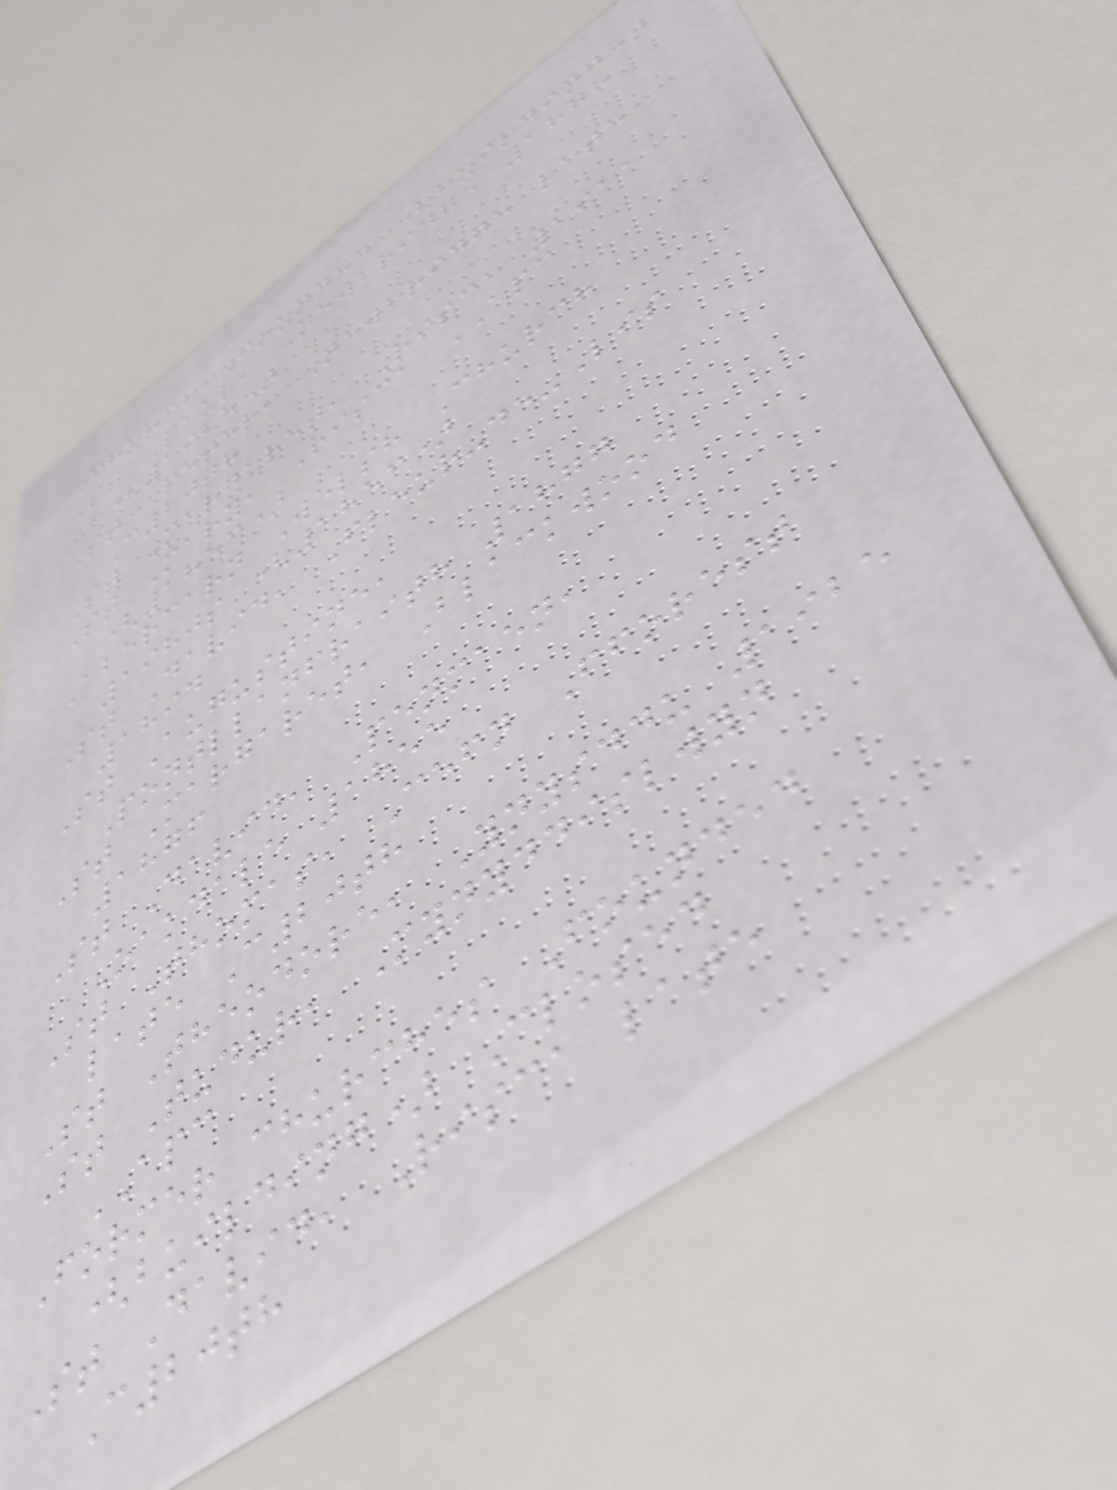Church Founded (building)
St Paul, Newbridge 1878
(1928)
St Peter, Newbridge late
C20th
St Margaret, Risca 1911
St Mary, Risca APC
(1853)
Abercarn Welsh Church
1980s (1853)
St David, Fleur-de-Lis
1894
St Augustine,
Pontllanfraith 1877
St Margaret, Blackwood
1876
St David, Penmaen,
Oakdale 1855
St Thomas, Cefn Fforest
late C20th
St Theodore, Ynysddu 1925
St Tudur, Mynyddislwyn
APC
Former churches Founded
(building) Closed
St David, Risca late
C20th
